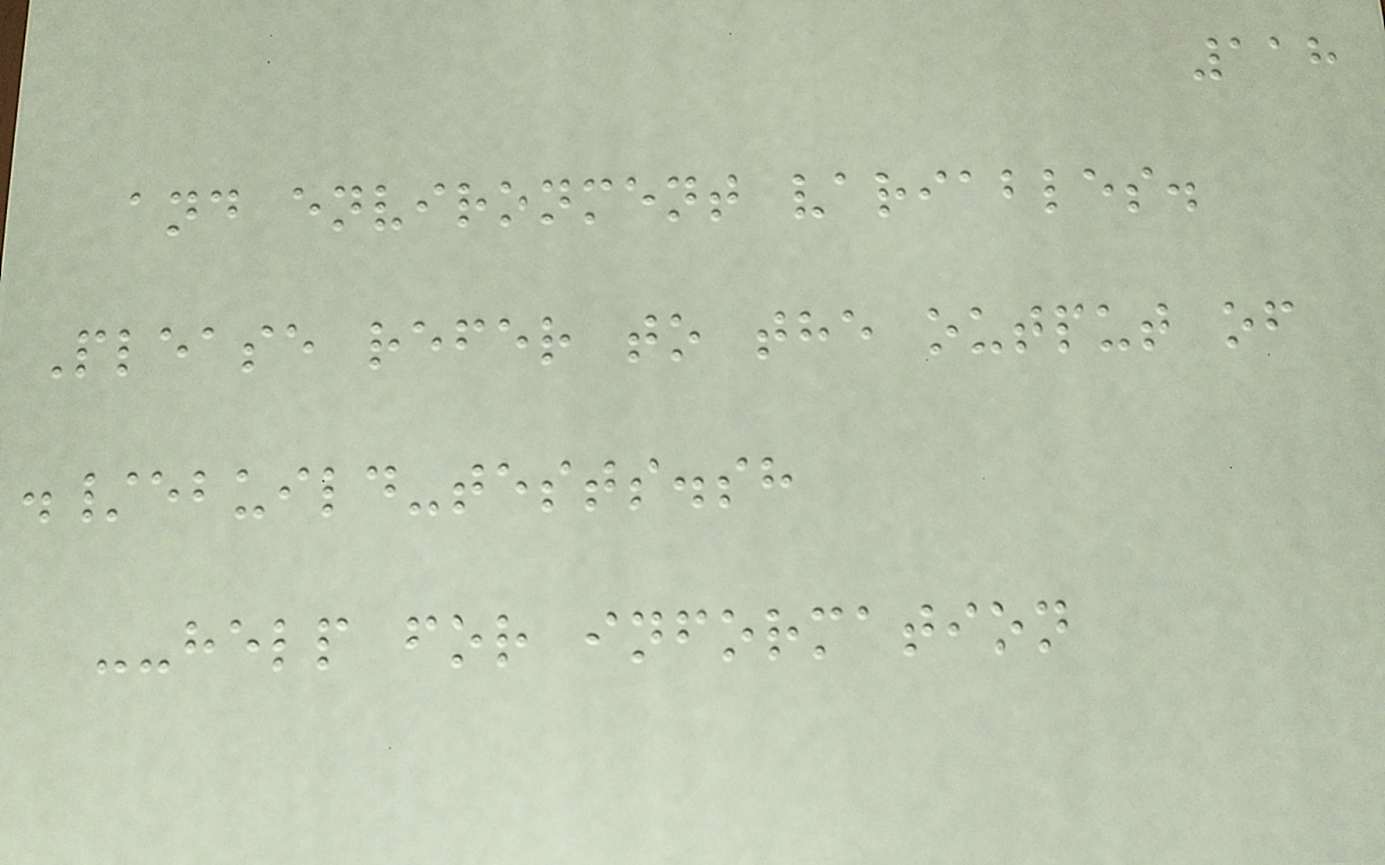118
and environment variables.
Please refer to the output of
./ebuild-tests.sh
--help for information
